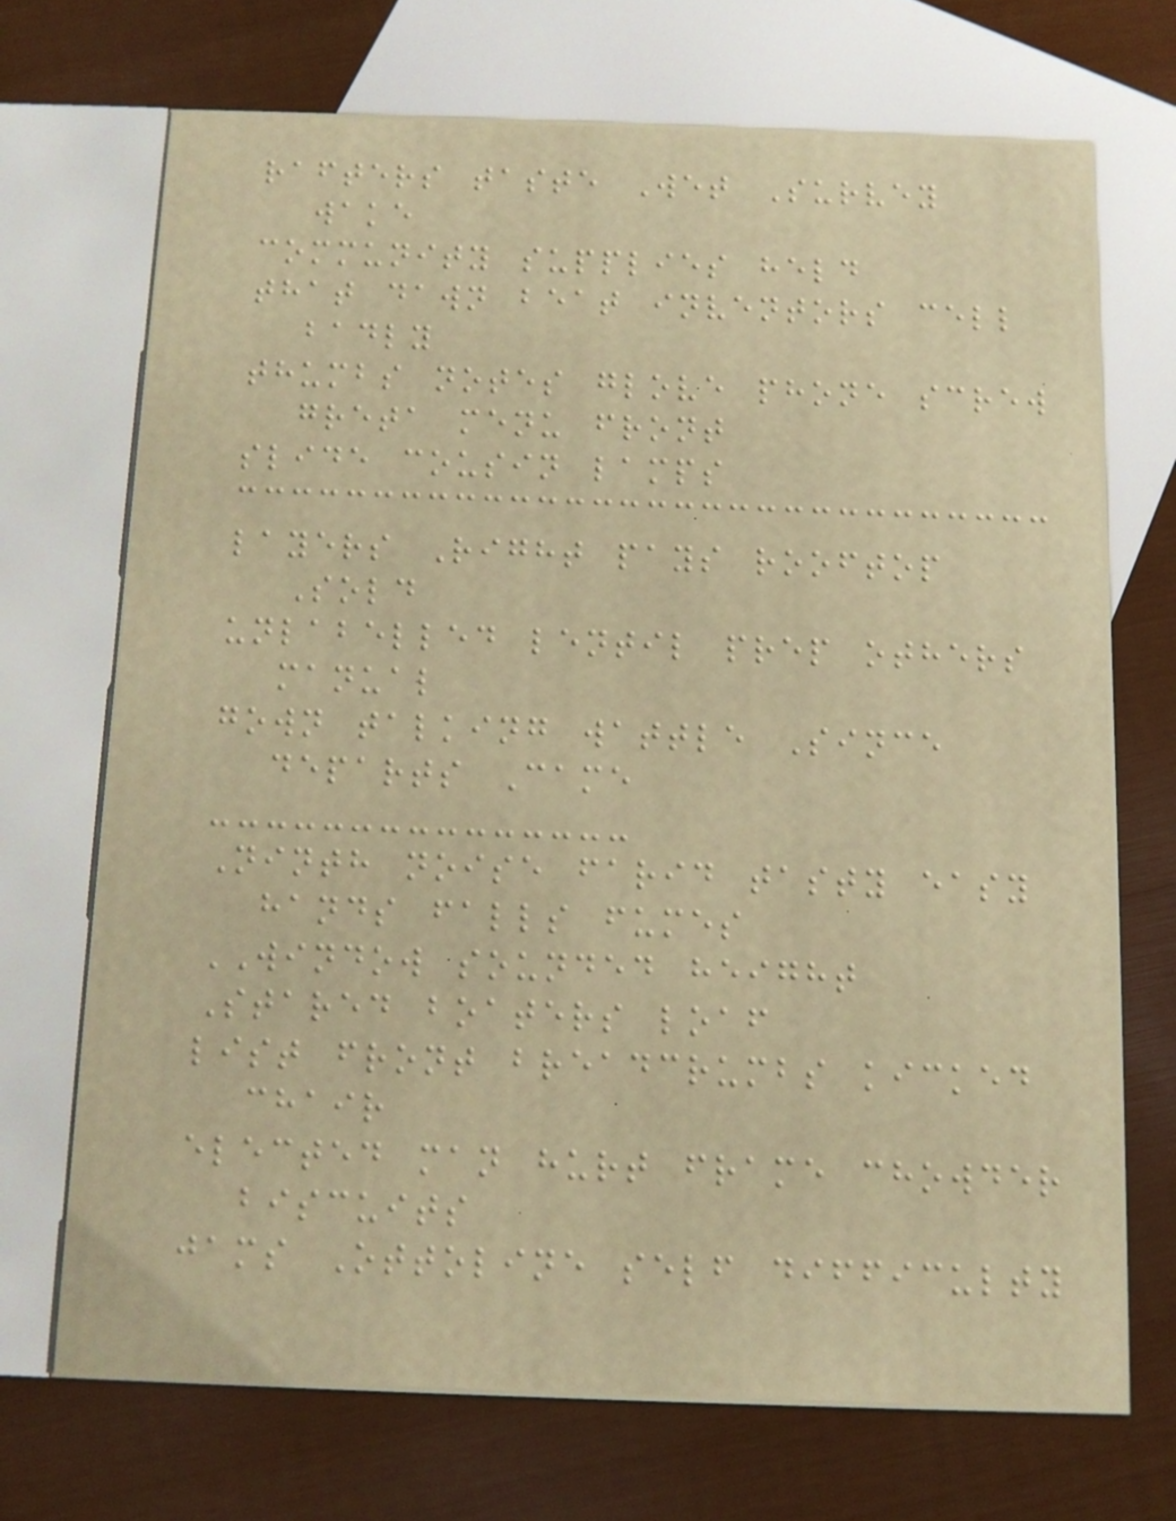rafters taste Wet Survey
wake
community supplies held
that dawn beat inventors cell
badly
thumbs notes glove phone screw
greta menu front
slide cousin lamps
layers Right pays rooftop
Sold
unlabelled lentil prep others
manual
gown talking wattle Since
departs Came
Ninth noise farid tasty easy
hands falls fumes
WINDOW sounded height
Stared boaters loaf
list front breadcrumbs kicked
chair
elected man hurt frame chowder
biscuits
jams Ottoline self difficulty
